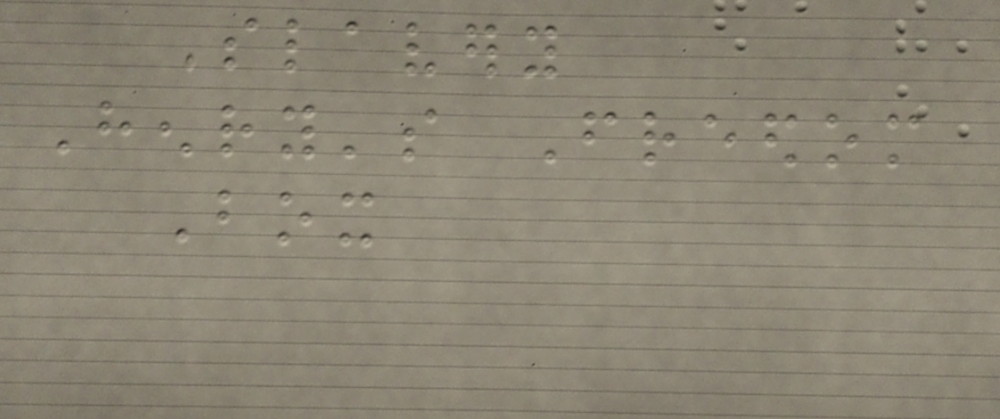Slavery
Henry's Freedom
Box
